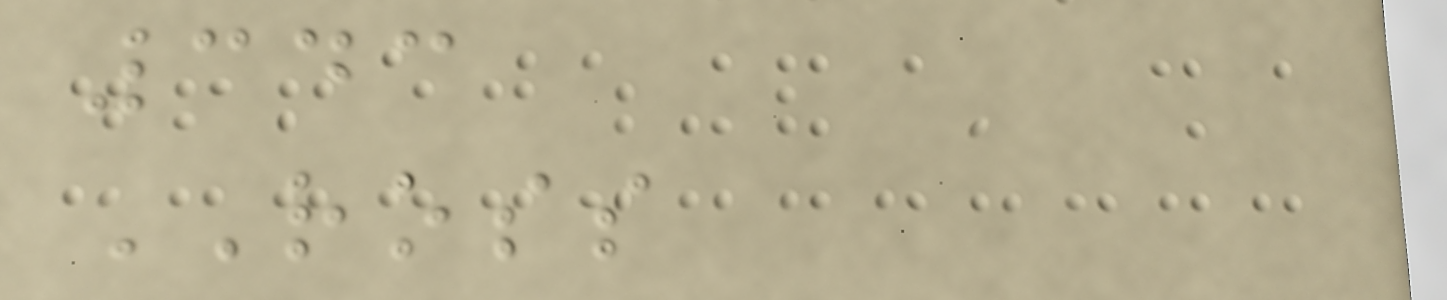343
ROSS
